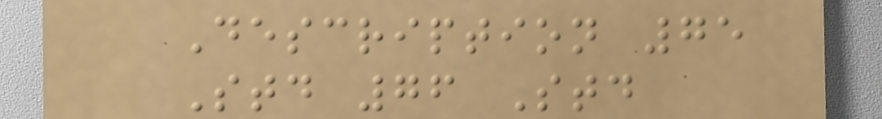Description 75
Std 76 Std
